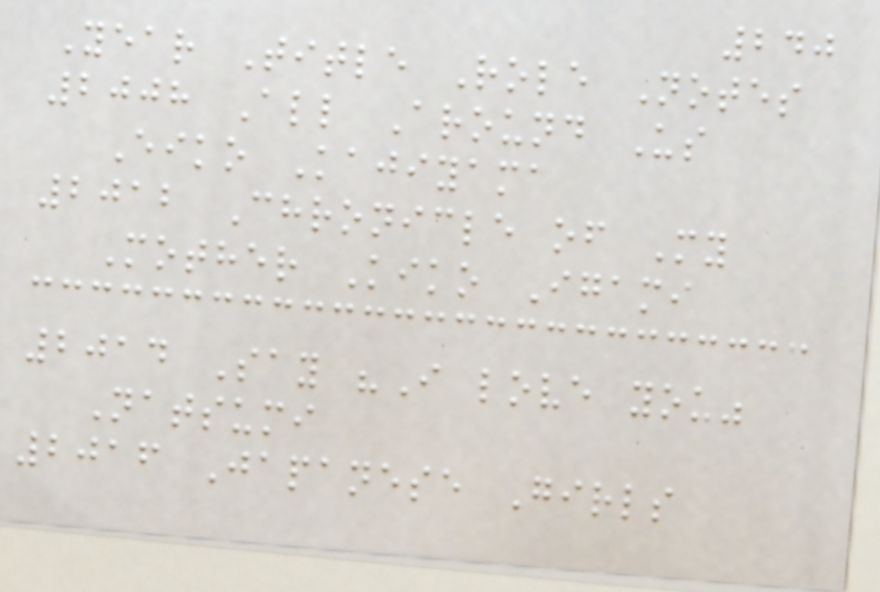240
Year Title Role Notes
2008 All Around Us
Eiko Kajiyama
2012 Chronicle of My
Mother Kiko Igami
2014 Say "I love you"
Natsumi
2016 Japanese Girls
